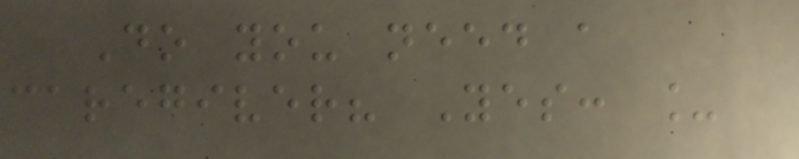Do you need a
caregiver? Yes: _
